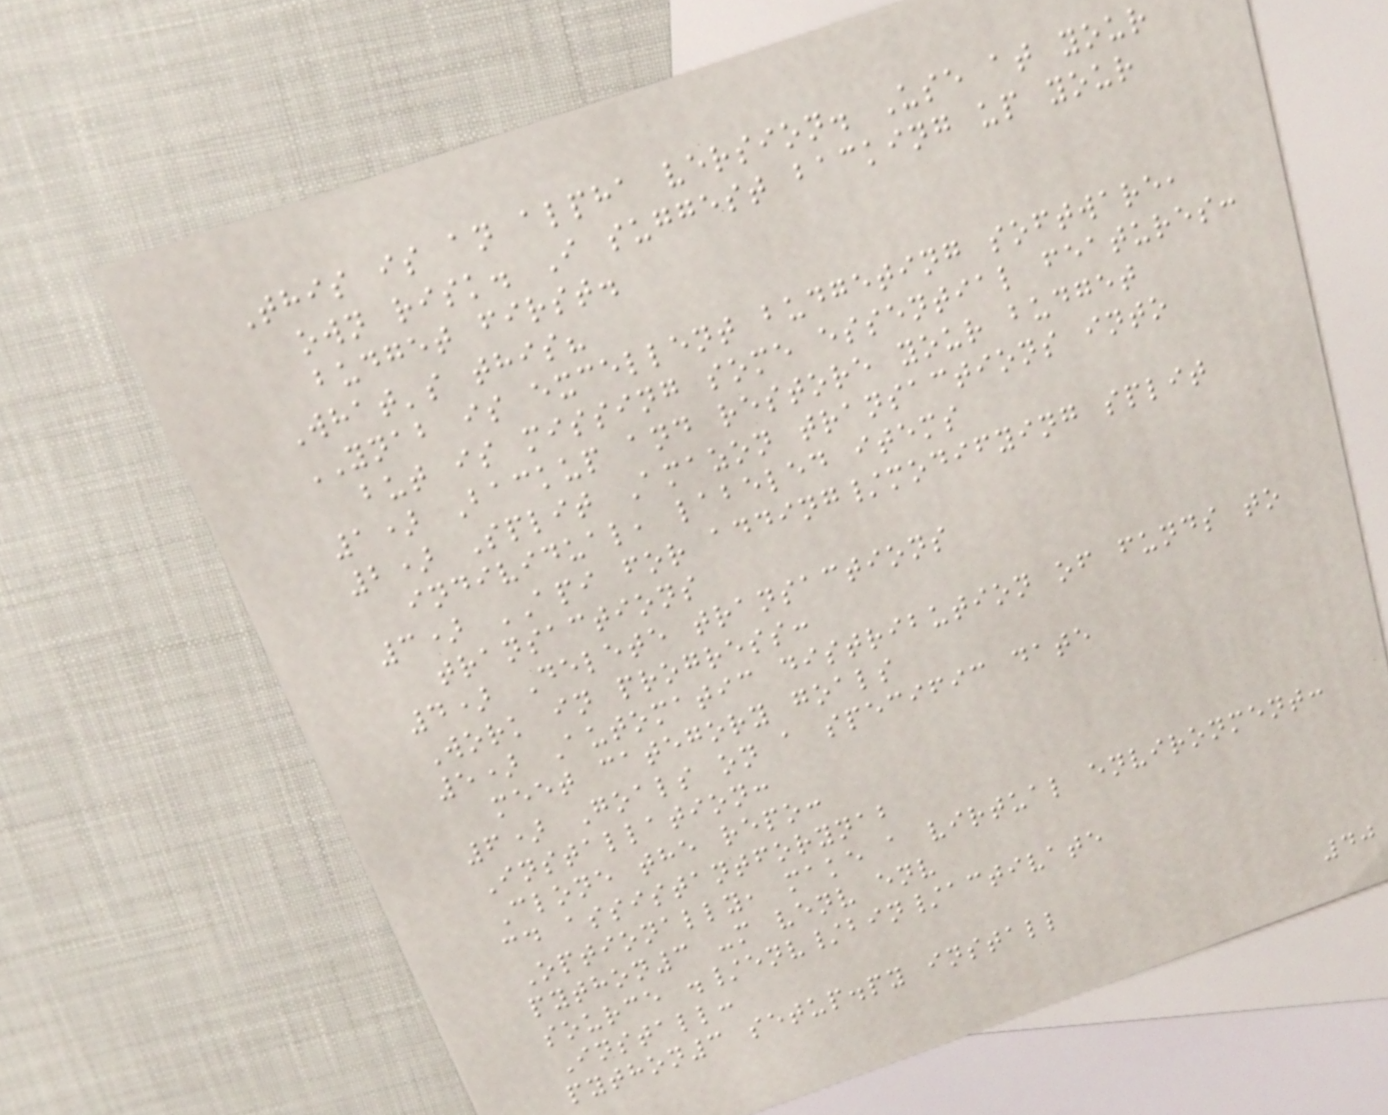This is an alpha version. Use at your
own risk. I suggest backing up your
budget first.
What's this?
YNAB is excellent budgeting software,
but is missing some essential features:
1) Backup and restore your budget
2) Split Amazon transactions into
individual, labeled items
3) API for adding/modifying split
transactions
4) Delete transactions
Work in progress:
5) Automatic distribution of funds to
meet category goals
6) Goals on a specific date
Installation:
Clone the repo:
cd assistantforynab
Optionally, make a virtual environment:
python3 -m venv env
source ./env/bin/activate
Install:
python3 setup.py install
40
